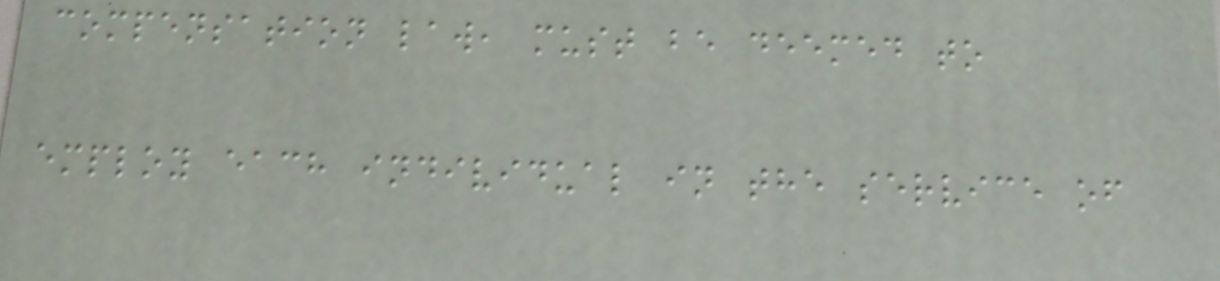compensation law, must be deemed to
employ each individual in the service of
